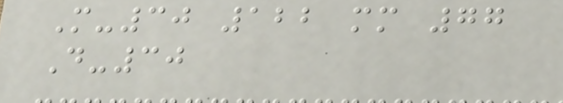M-30 122 mm 77
D-30
